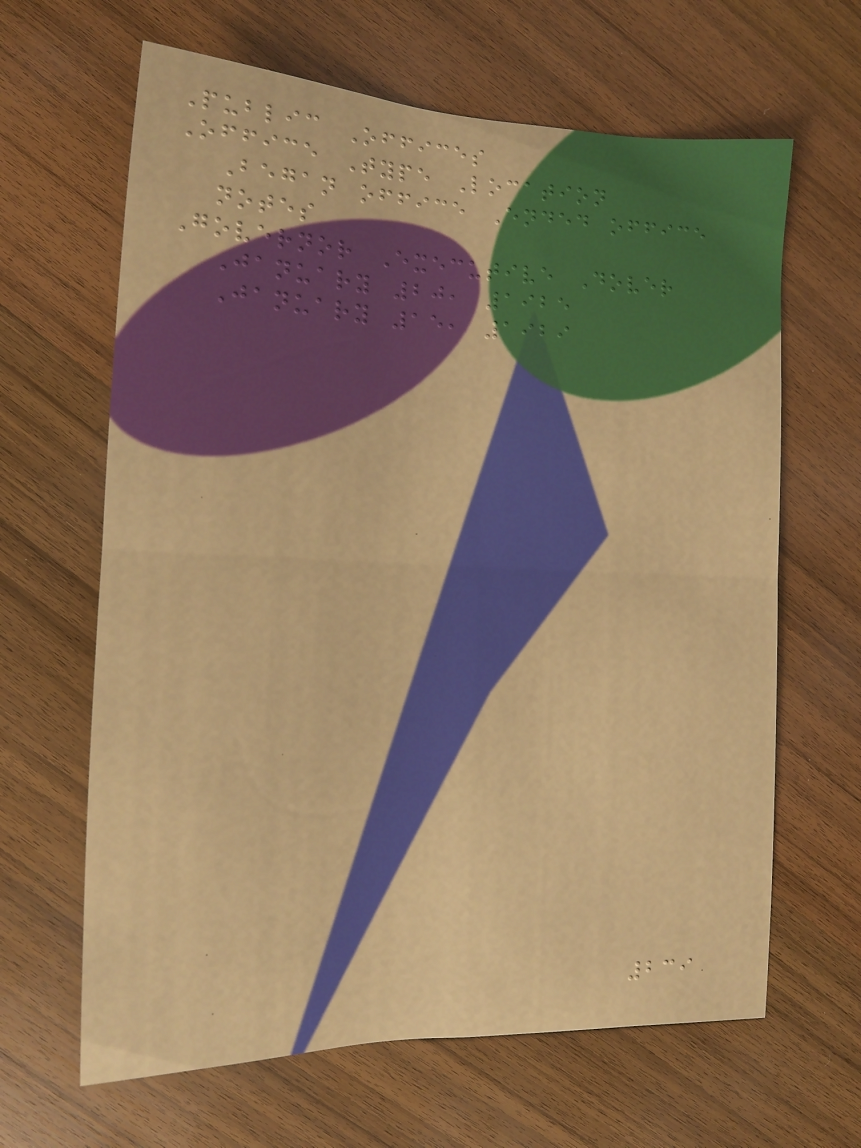Public Offices
Office Type Location
Began office Ended office
notes
Governor Executive Dover
January 20, 1925
January 15, 1929
239
